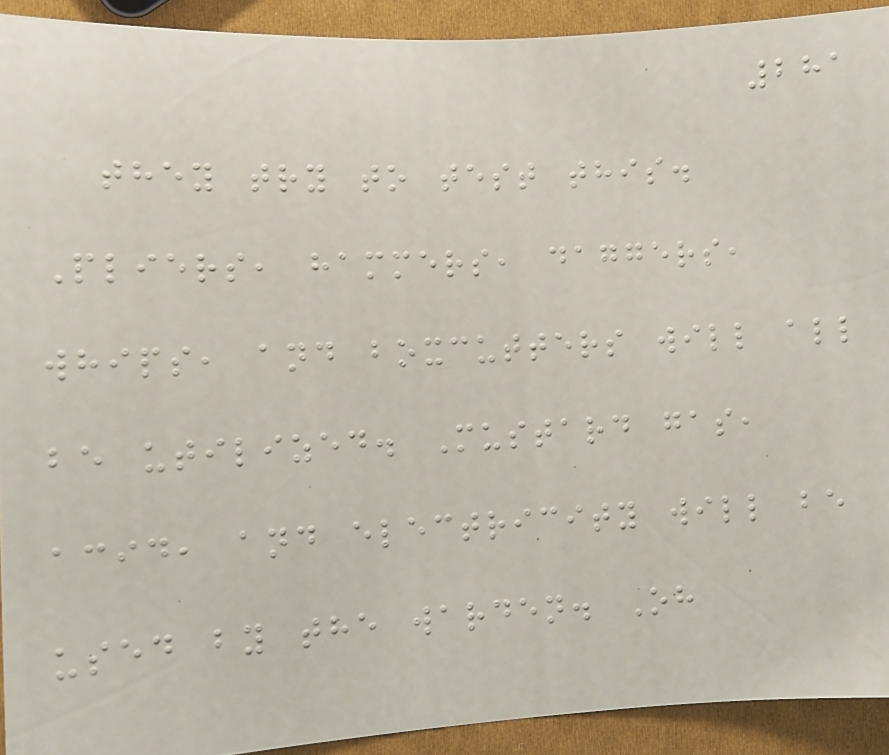281
they try to test this.
Pliers, hammers, daggers,
whips, and boxcutters will all
be utilized. Mustard gas,
acid, and electricity will be
used by the warden. Oh
